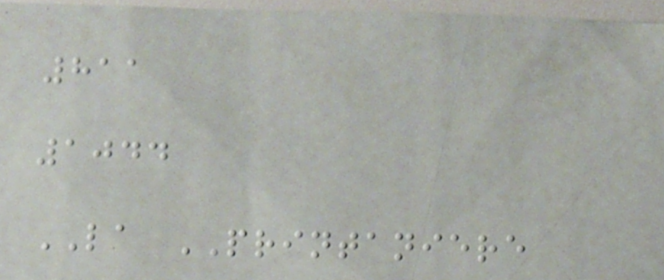811
1044
LA PRINTANIERE
